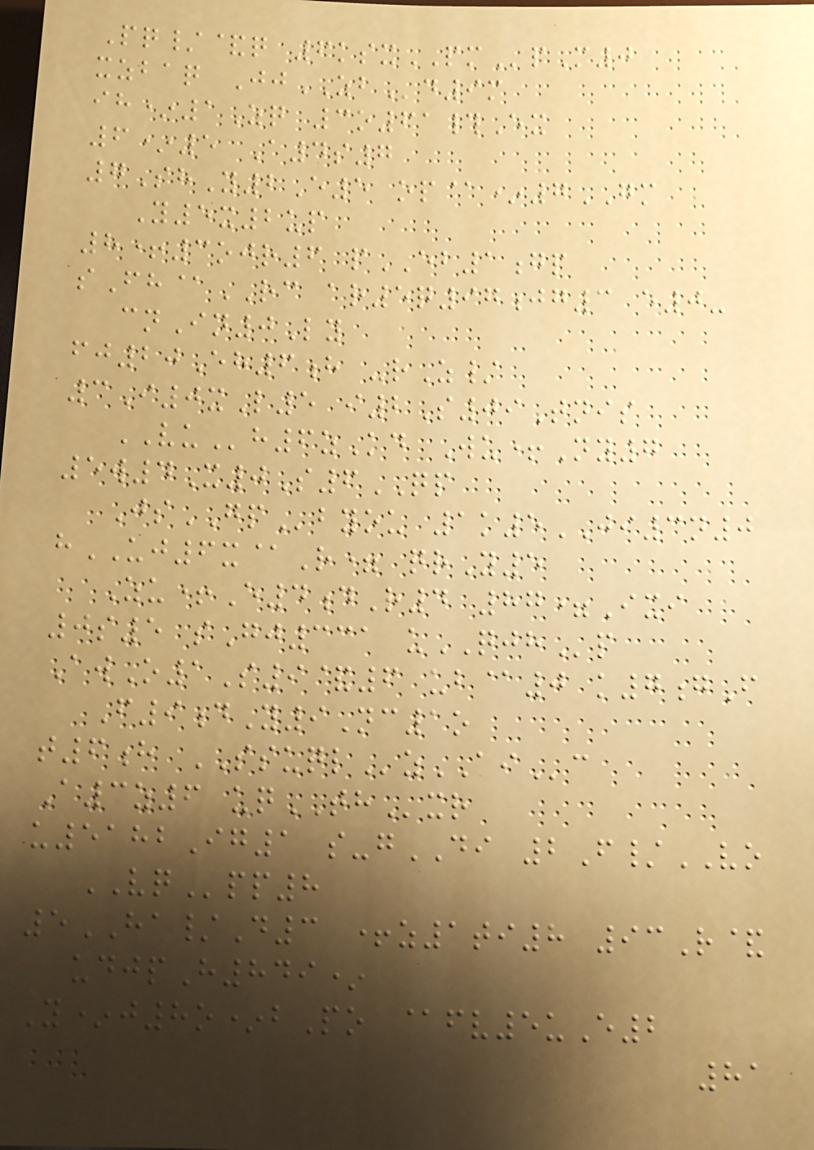Pq/&q 6ksxPMpM0
xzbaq JjZBd9m
ih*1Zq 3o61#Ex
6*5 A4s7
7ShY2E5 op@*7GM
Y5x2up
8+3ojr6 pEB1gp
sFh@RC ar5q97jg3 e0-
cnIn0Ly
fj20Eh6h -rZ/
3I0xL5 i2S09Tnis
VUh6zKd Wu+Ny7
5w4X0S6QP
JsGPbyou 1k5JI3n0
hUJ6x@R= qrY5
Zu+E4dR4 87=Ixi
0s5 sGj331 uQJHp
AwO1S9&6 ub@0 k7gF
F9dY9Nc1o
t6h SSUQLzAIc
A3z6 uqTHxr
u5182Ig1 s-gDI 2F/VO
VQpp8
5HA/D3 +z1ti8 93R&
udjpH849*
Y*j8o*bPo @fv5uE2
81
